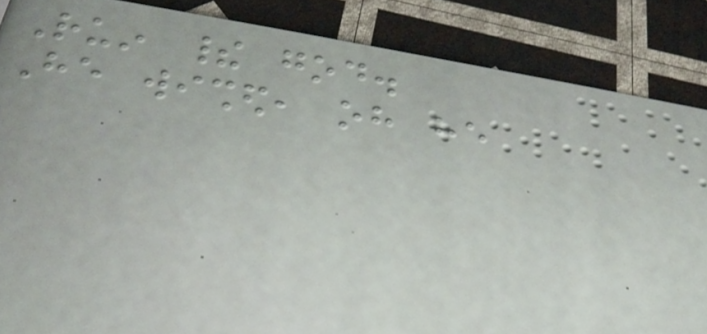Ruin their god.
He wished, oh he
